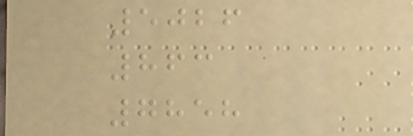5026
863
7858
